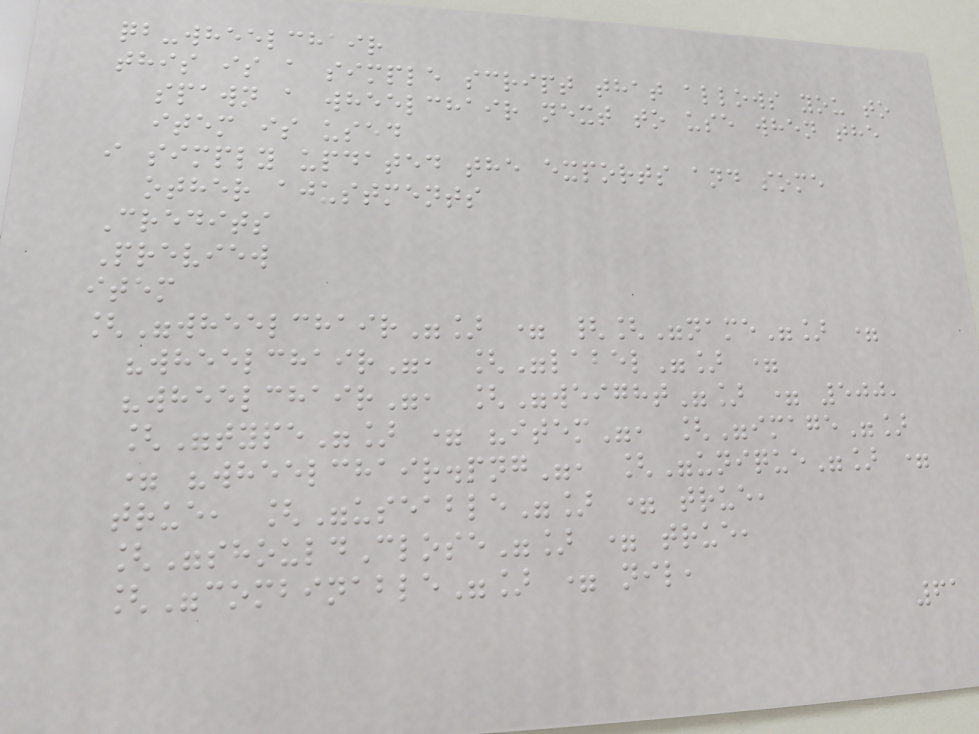qb-wheelchair
this is a simple script that allows you to
spawn a wheelchair next to use when the
item is used
i simply updated the exports and some
other ajustments
Credits
Preview
item
["wheelchair"] = {["name"] =
"wheelchair", ["label"] =
"wheelchair", ["weight"] = 500,
["type"] = "item", ["image"]
= "wheelchair.png", ["unique"] =
true, ["useable"] = true,
["shouldClose"] = true,
["combinable"] = nil,
61
